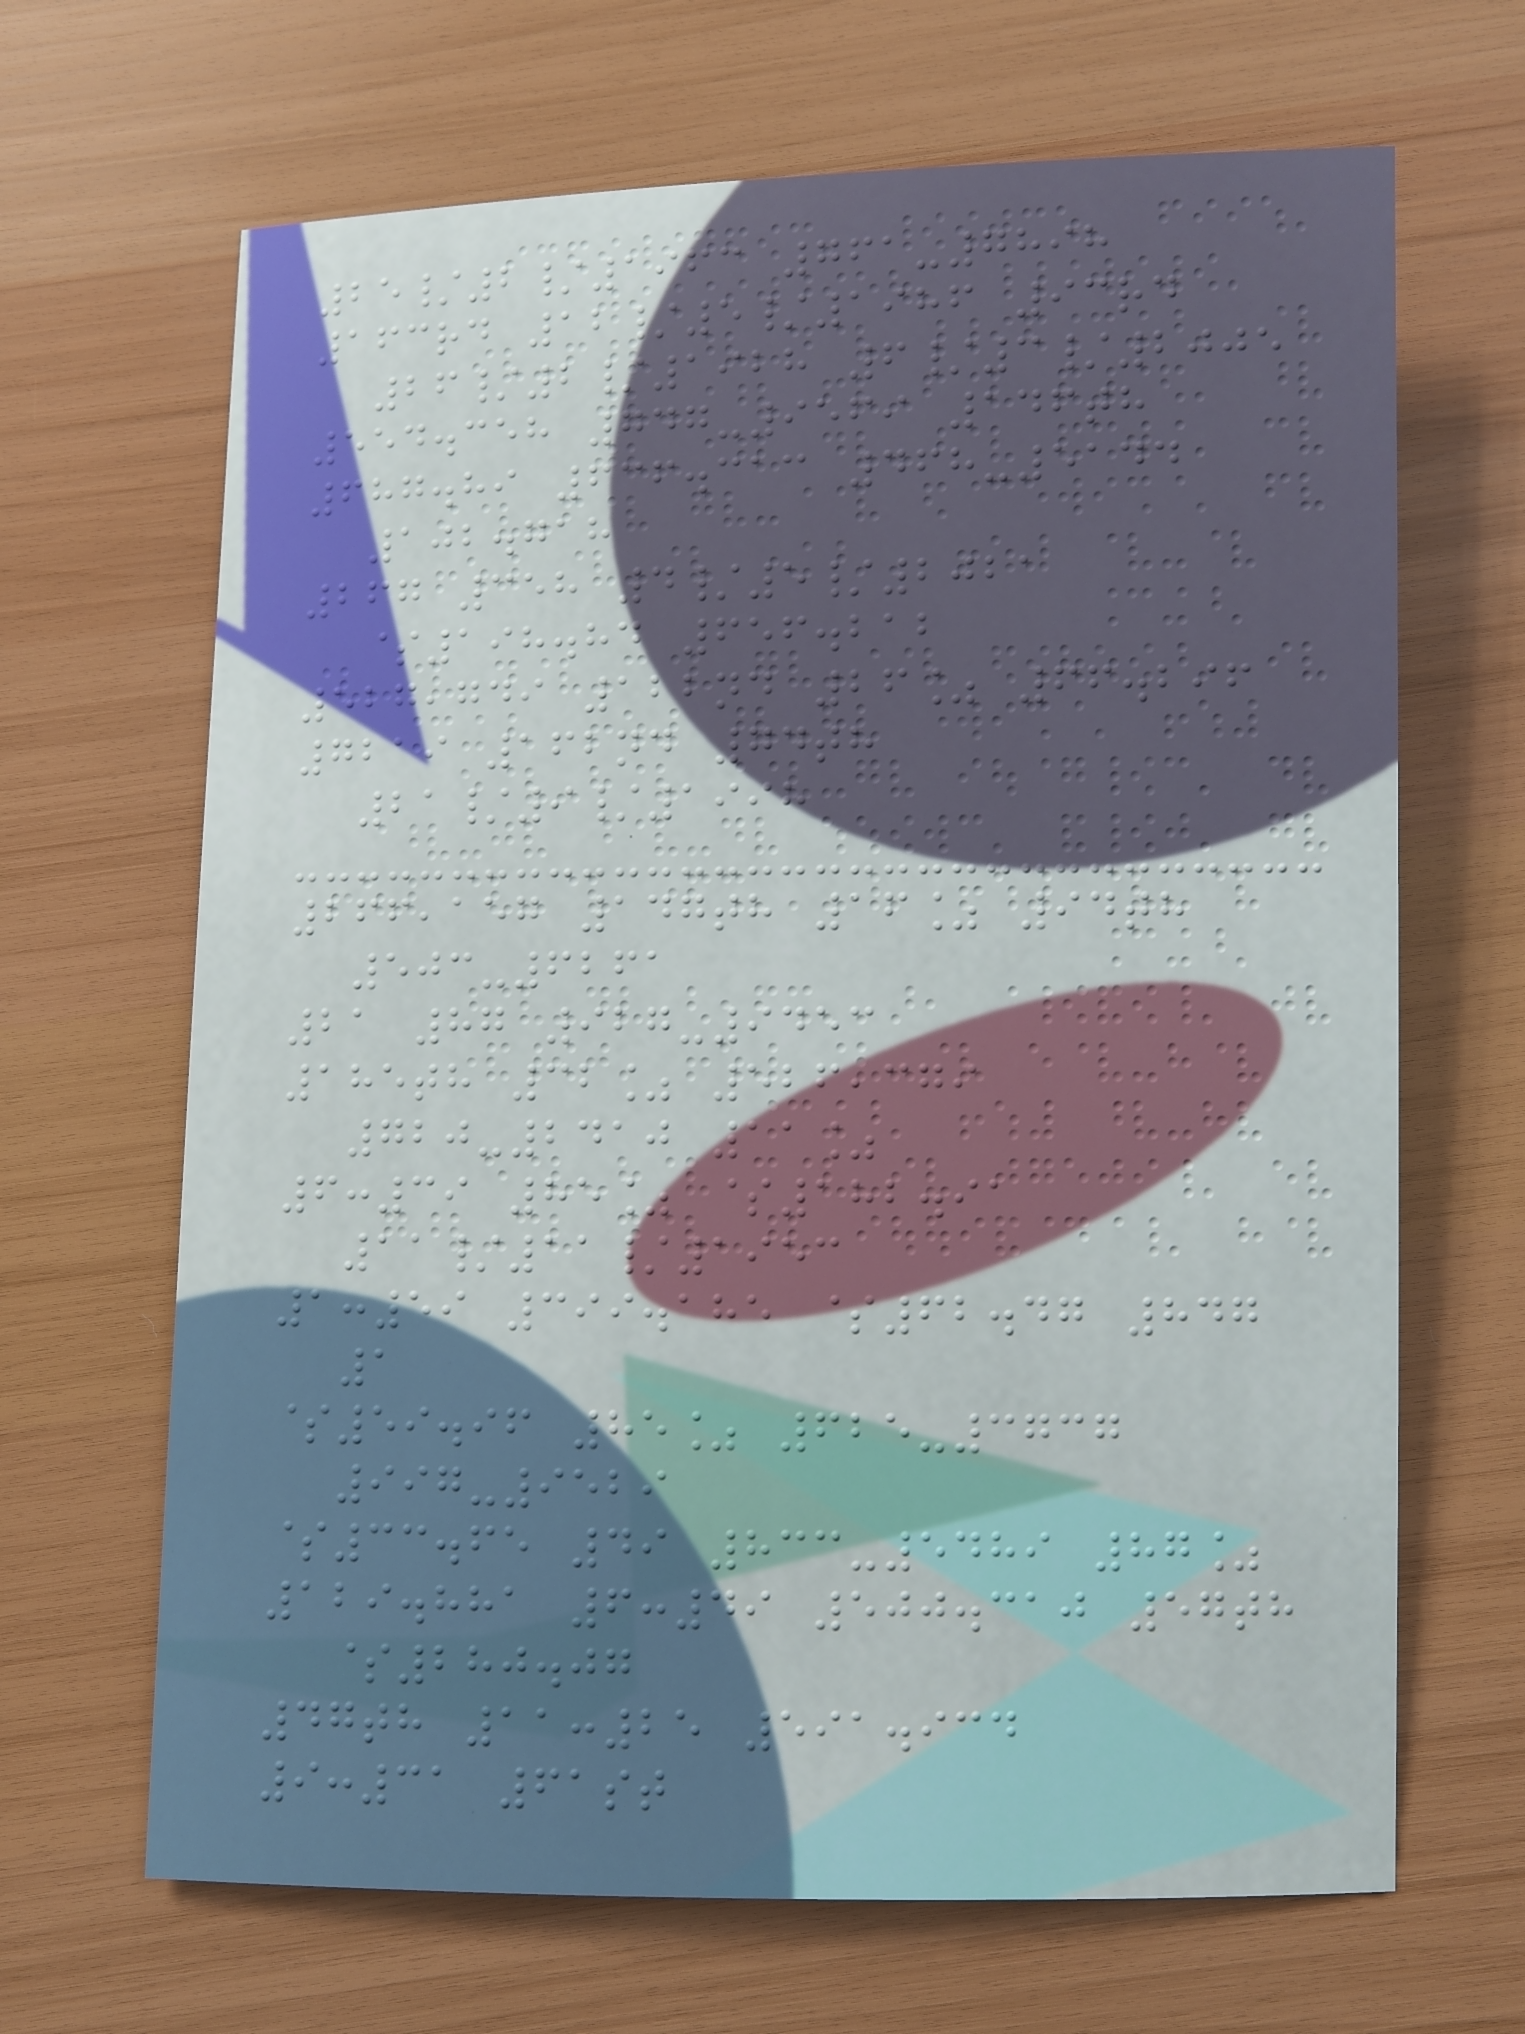25/2/1963 761-7898
163rd 12/5/1986 93rd
26/2/1928 6/3/2005
554.358 747-9569 146th
687.89 636.313 468-5144
102.718
267 358 4/5/2021
$198.84 656.212
527,749 122nd 26% 66.296
7219 162nd 74th
21/9/1998
266,157 147th 16% 94th
503-6261
21 87 927-9453
185th 32% 526,379
720-2410 11%
6:39 85% $182.91
11/11/1953
1:59 399.185 $62.47 847
1
$59.96 85% 625-3737
997-9529
$33.65 49 833-5489 87%
129.881 6:49 500.310 57th
$280.07
47th 11:25 591.934
9:31 61st
